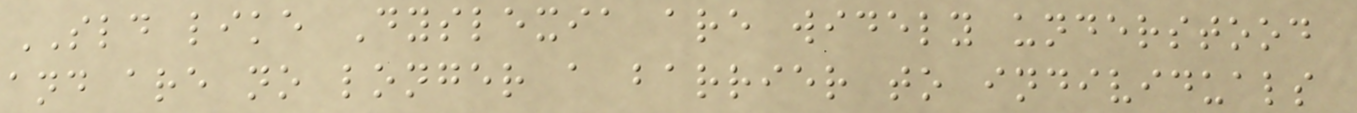SLD like Dyslexia are widely understood
and are no longer a barrier to individuals
